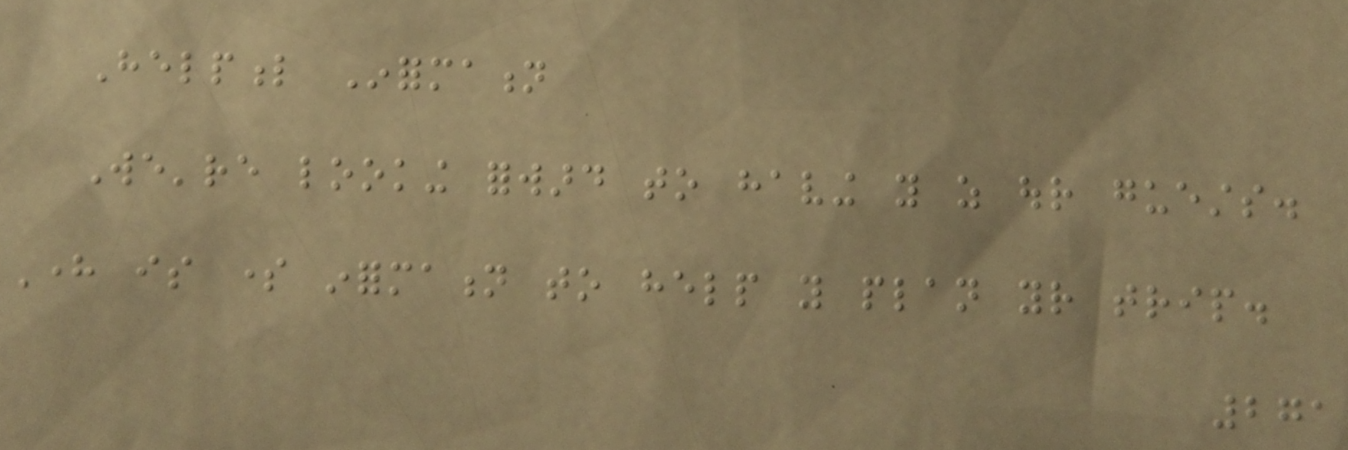Helpful Information
We're looking forward to having you as our guests.
Here is some information to help you plan your trip.
271
